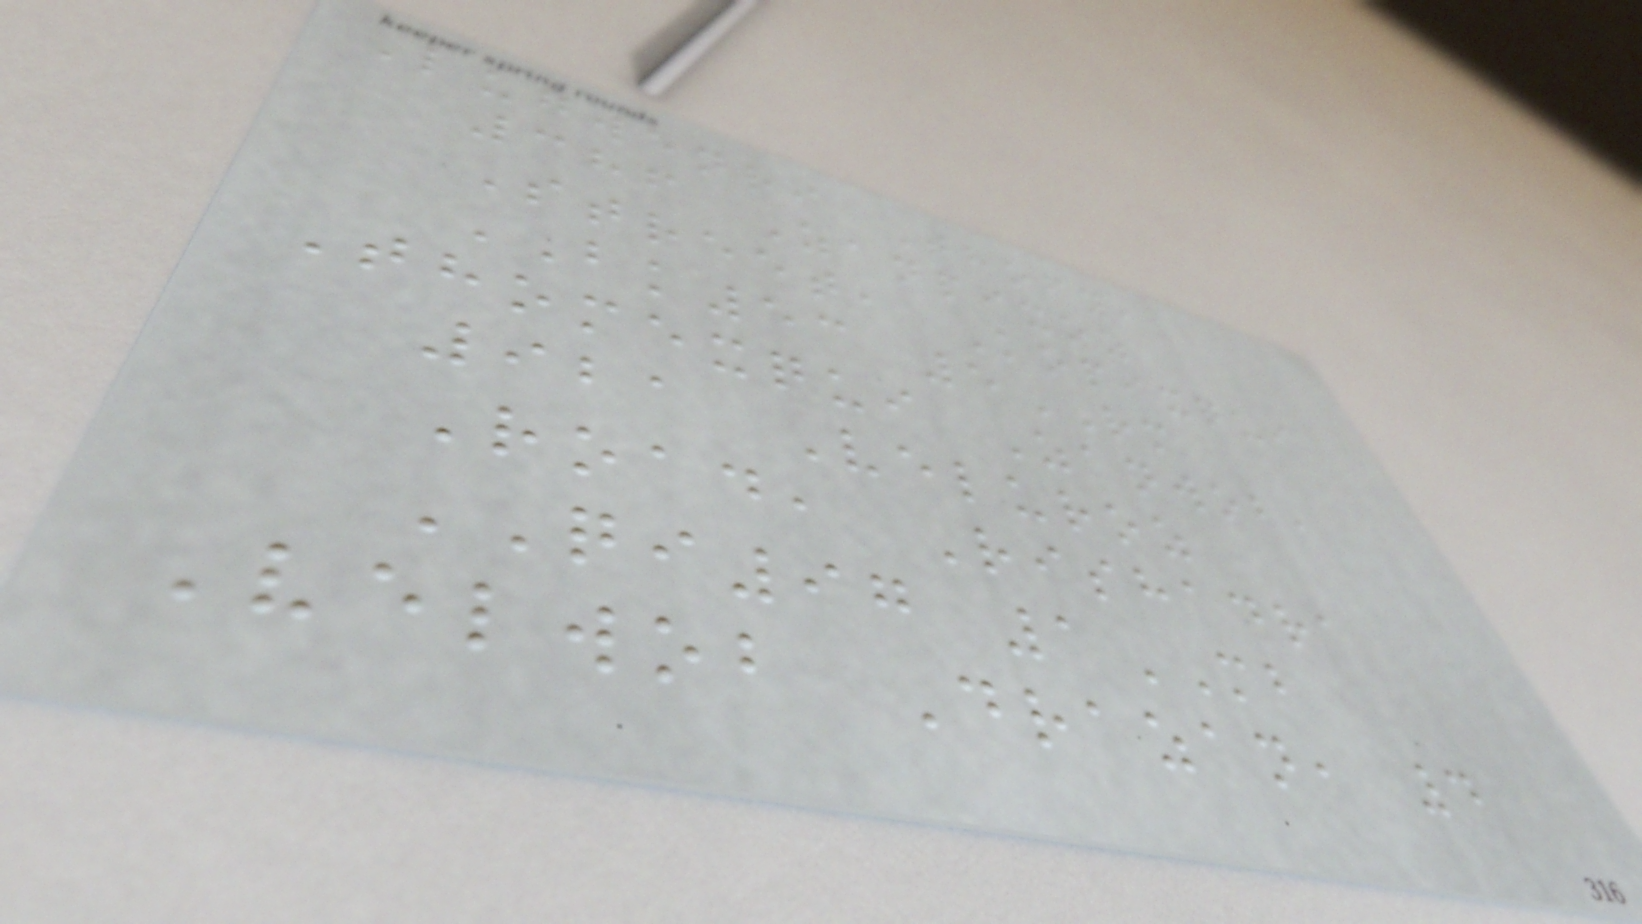Lugwenri Thofy,
386 Zanpixoz
Street, Kopixqui
BK53 5RM
Thomexqui Zanwob,
921 Veluroz
Road, Rishadra
QI97 1MB
Velwob Drazan, 4
